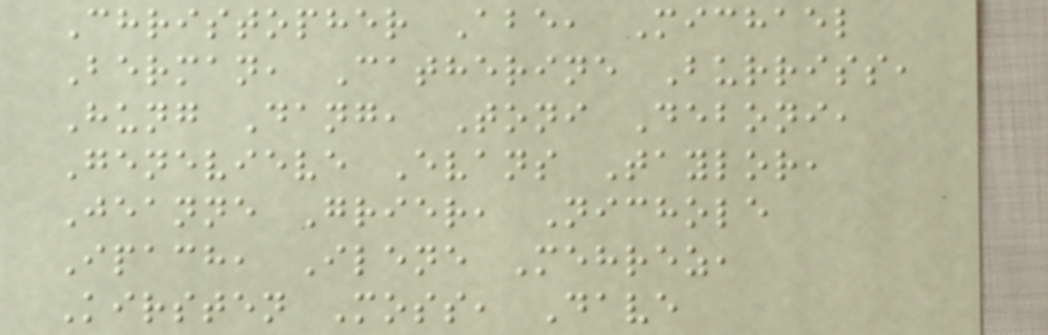Christopher Abe, Michael
Berman, Catherine Burriss,
Hung Dang, Toni Deboni,
Genevieve Evans Taylor,
Jeanne Grier, Nichole
Ipach, Ilene Mehrez,
Kirsten Moss, Dave
